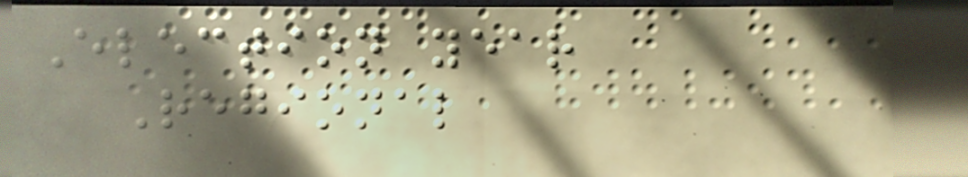Election year
Regional
